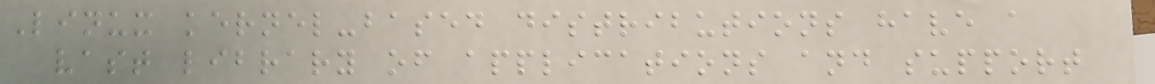Linux kernel-based distributions have a
vast library of applications and support
